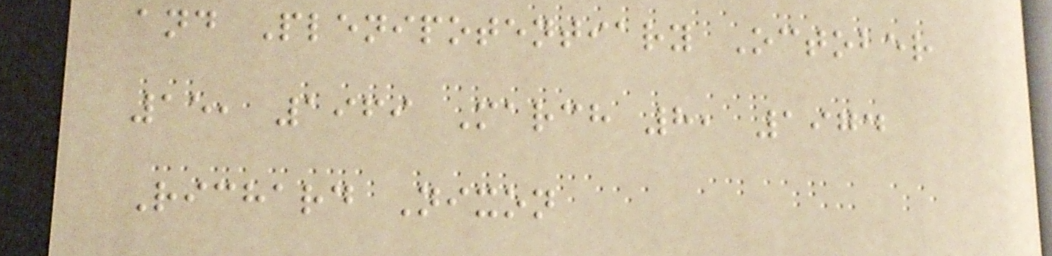and Plenipotentiary October
15, 1969 March 8, 1974
Richard Nixon
